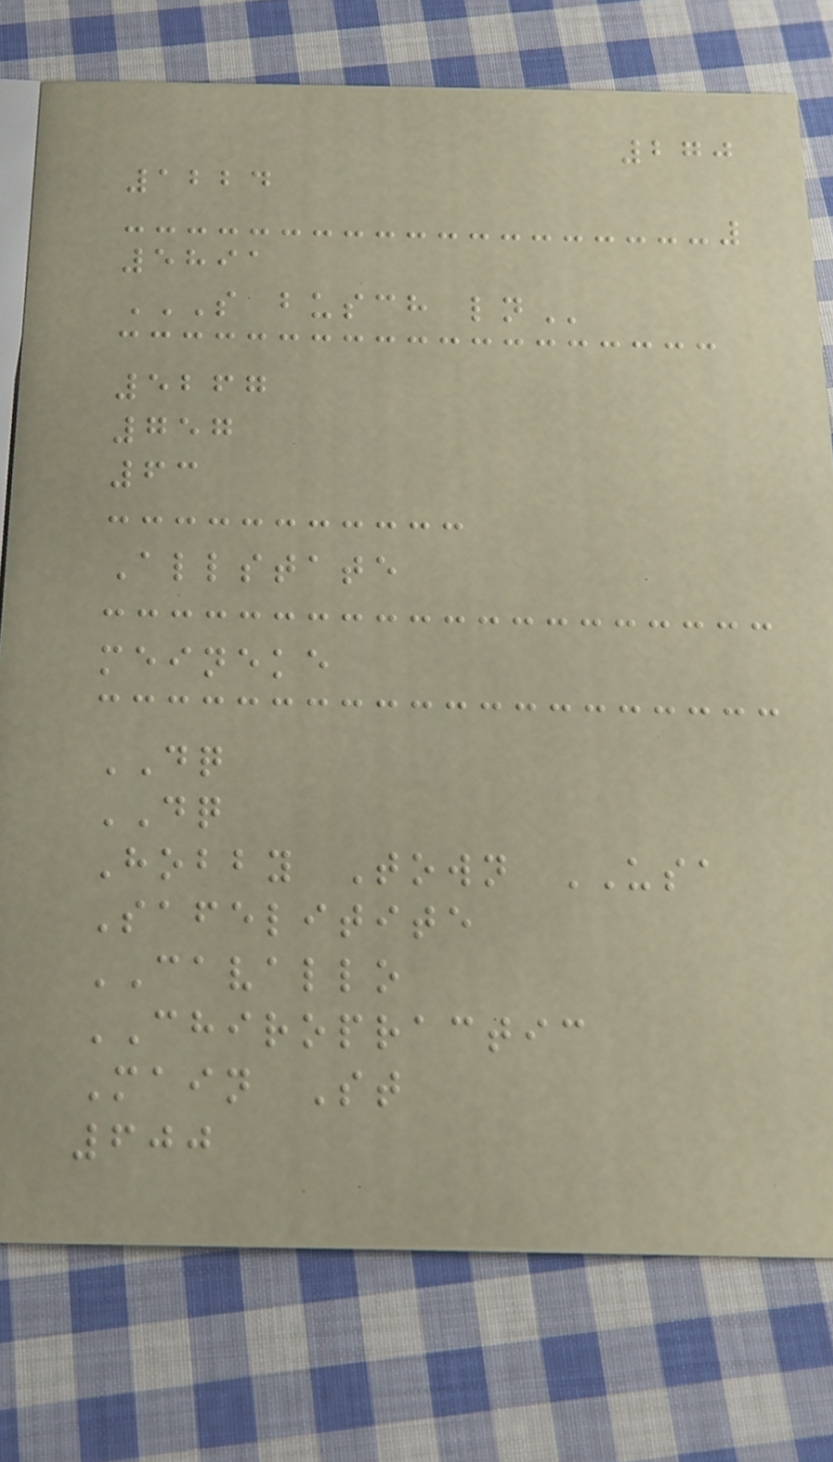270
1224
5891
S BUSCH LN
5267
757
63
Allstate
meineke
DQ
DQ
Hobby Town USA
Safelitite
CAVALLO
CHIROPRACTIC
Main St
600
